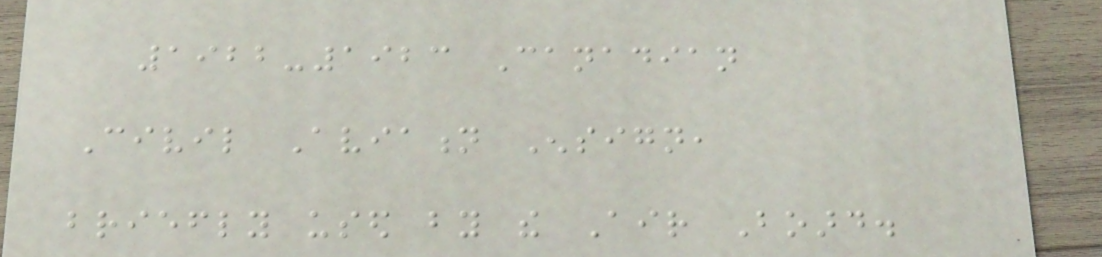1922-1923 Canadian
Civil Aviation Ensign,
briefly used by the Air Board.
